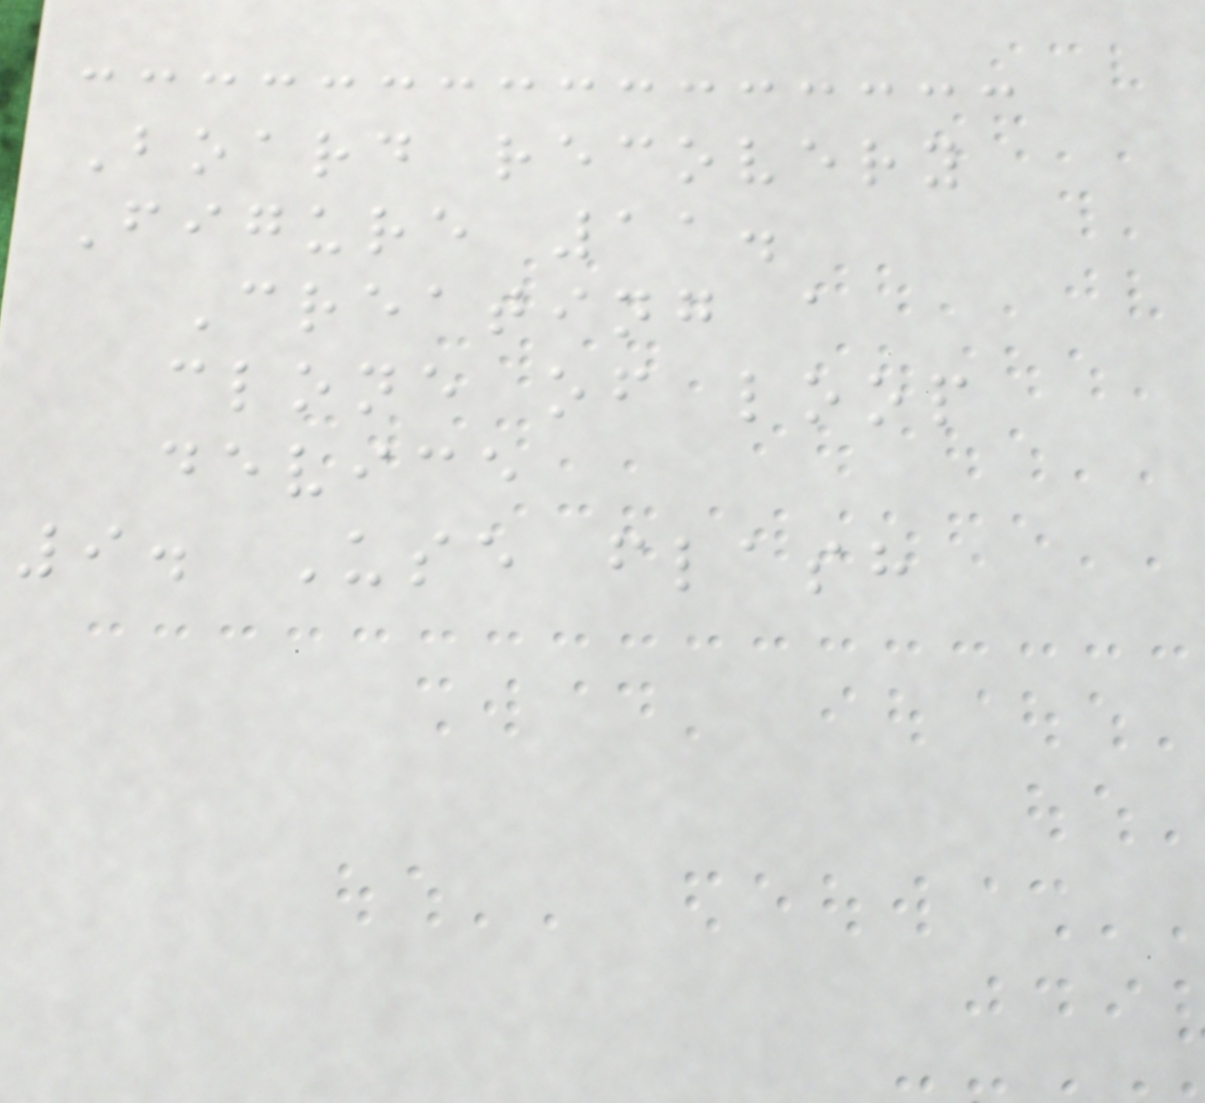Board recovery
Figure 11.
Creating a
clone of loop
device
9. Use flash
